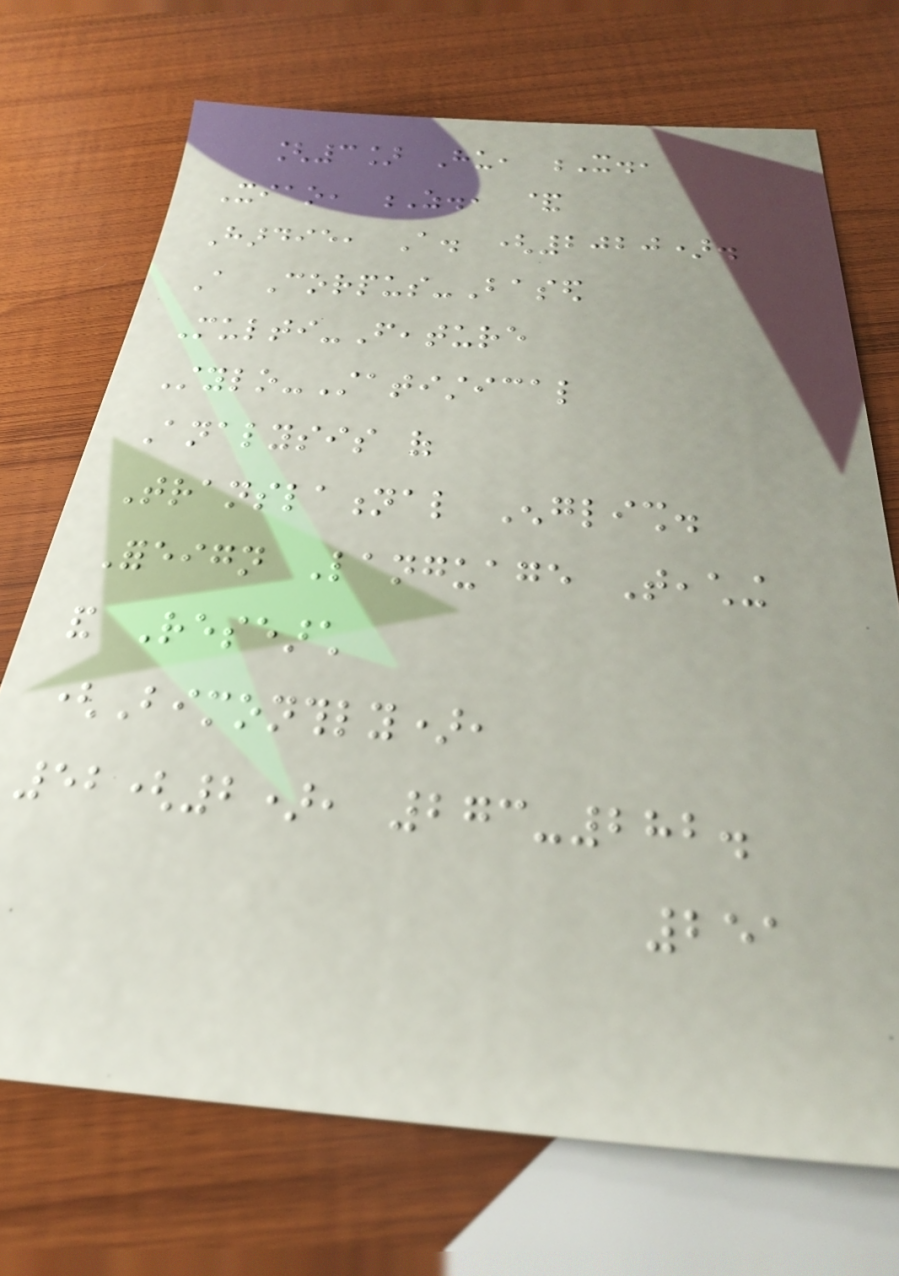[3] Hu, X.,
Xiao, Z., &
Hardie, A. (2020).
A Corpus-Based
Multi-Feature
Stylo-Statistical
Analysis of
Translational English.
Foreign Language Teaching
and Research
(Bimonthly),
52(2), 273-282.
251
